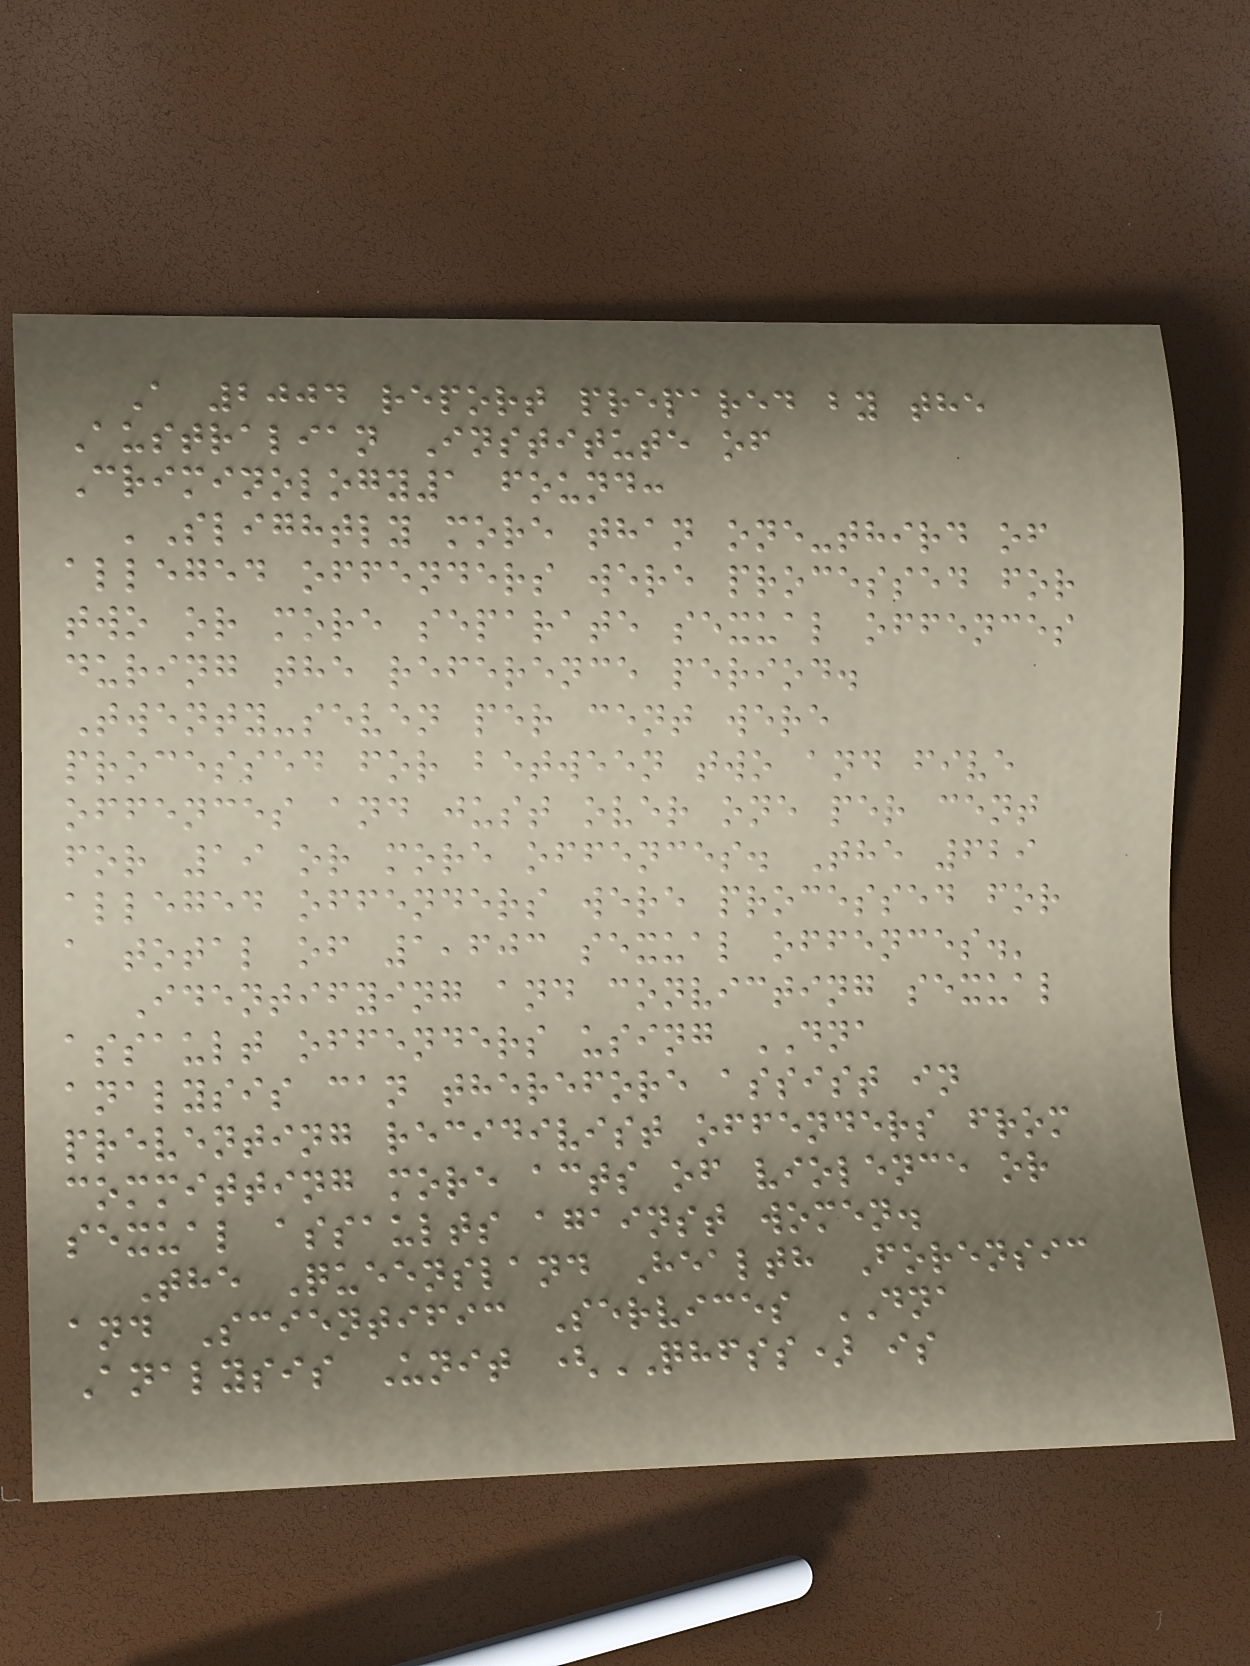A 2004 report prepared by the
Australian Institute of
Criminology1 found:
'Slightly more than one-third of
alleged offenders were processed for
two or more separate sexual offences
during the reference period.
Twenty-seven per cent were
processed for between two and five
offences and just over one per cent
for 19 or more offences. The 629
alleged offenders were processed for
a total of 1,603 sexual offences.'
Identifying and convicting sexual
assault offenders using DNA
analysis can therefore assist in
preventing recidivist offenders from
committing more acts of violence or
sexual assaults against women.
The Queensland Health Forensic
and Scientific Services DNA
Analysis Unit (QHFSS) is
